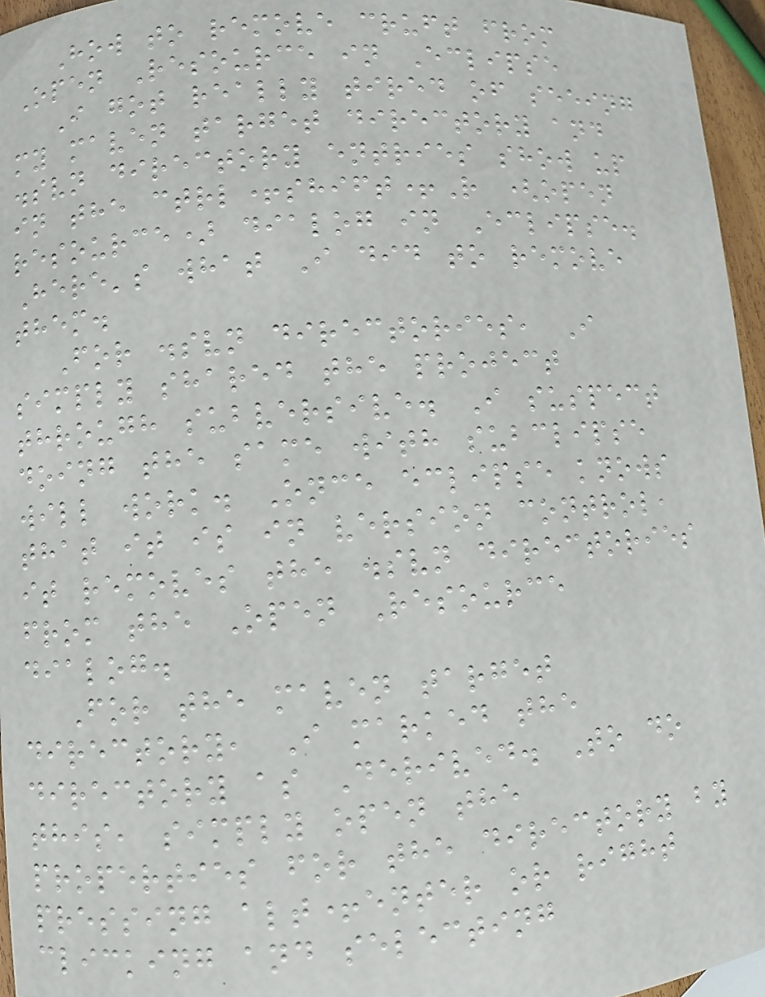How to remove cruft from
Open Resource in Eclipse
I got really tired of seeing
my maven target directory and
.svn directory entries show up
in the ctrl+shift+R (open
resource) dialog in Eclipse.
Here's what I did to remove
them.
For .svn directories, I
simply shared the project
through subversive. I suspect
doing the same with subclipse
will work. Once eclipse knows
that it is in version control,
it removes the .svn directories
from the Open Resource
dialog.
For the maven target
directory, I marked the
directory as Derived. To do
this, simply open the
properties for the directory by
pressing alt+enter or right
clicking and selecting
